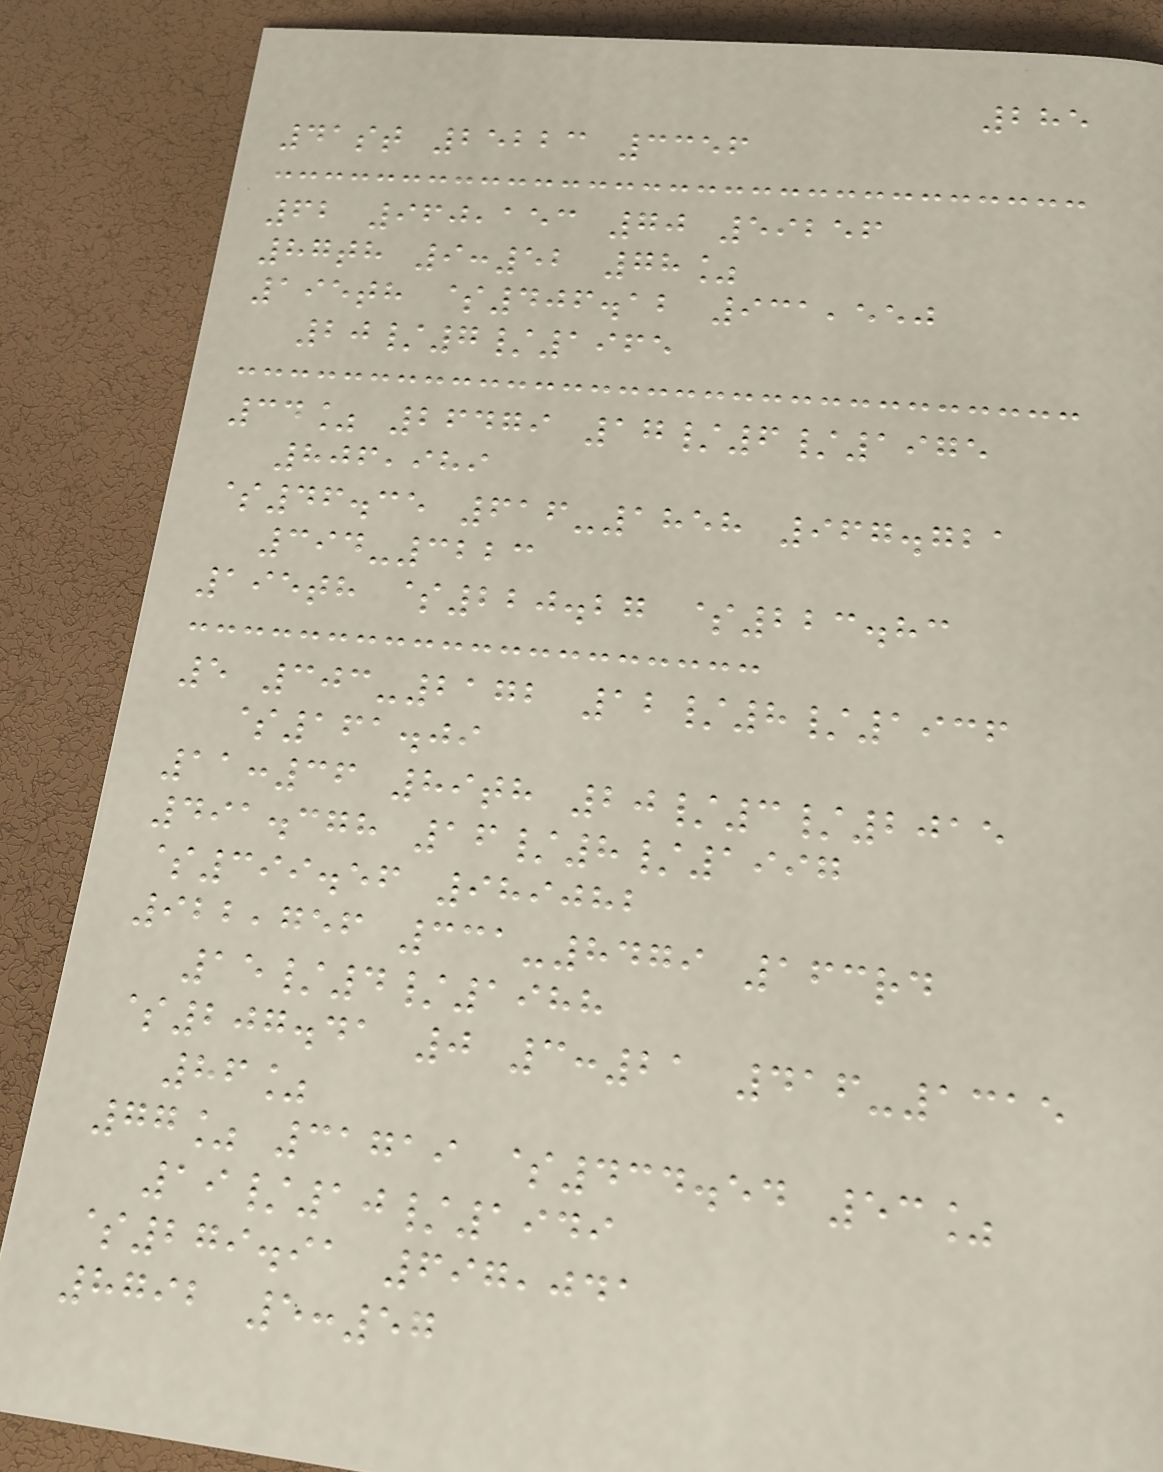285
41st 25223 3356
62 960,153 70 59256
87th 9:52 78%
195th $406.12 931,550
20/7/1965
34% 26479 17/6/1975
806,989
$46.35 616-1858 967.721
394-3223
195th $220.27 $223.83
5 303-2172 12/8/1936
$161.09
11:36 89th 20/3/2015
491.378 16/8/1997
$399.56 989082
922,756 331-8479 163rd
15/4/1988
$207.41 0 3:21 416-1315
86%
77% 31719 $434.54 53%
19/10/1949
$279.91 697,041
8792 5:57
